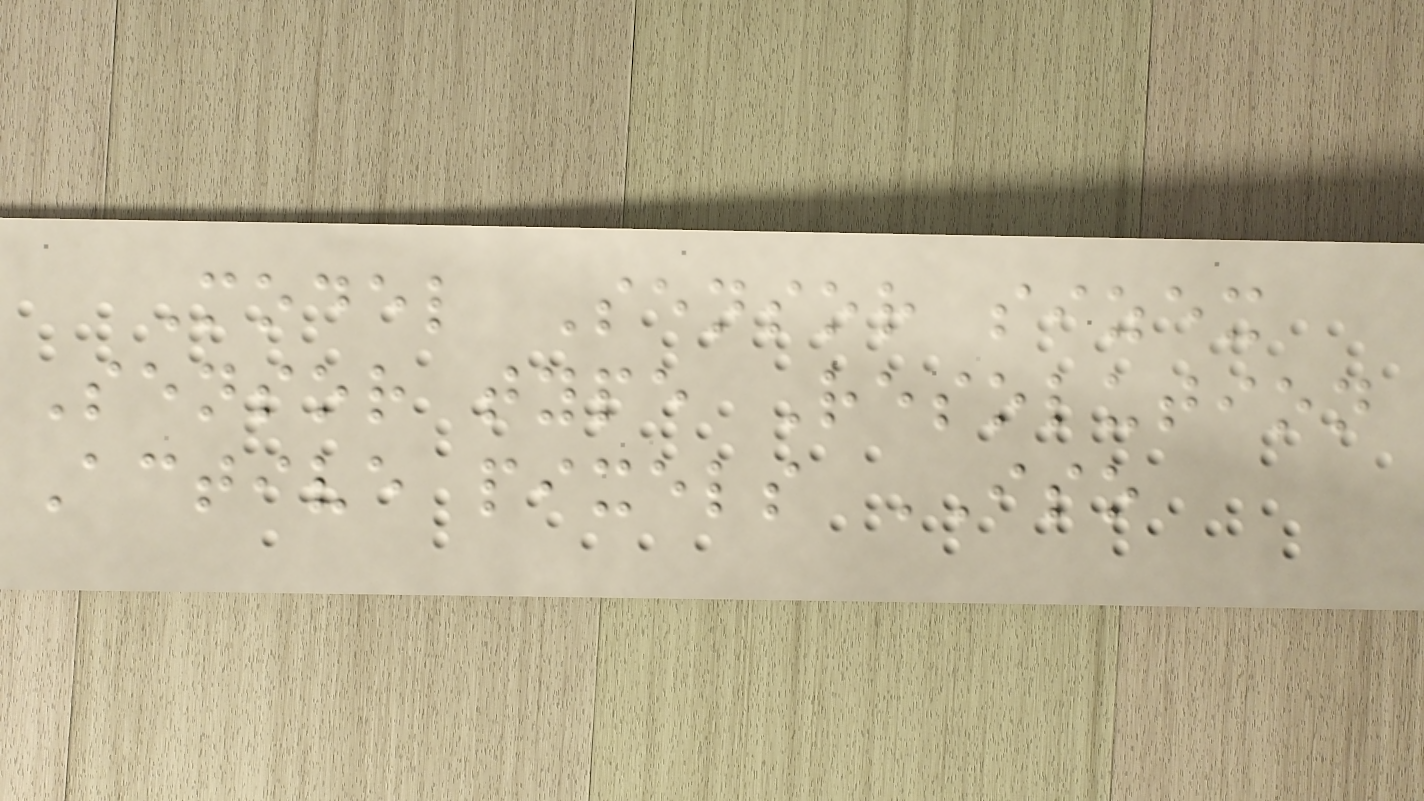Model Sensor sizex
Sensor type Resolution
Active pixels ISO
